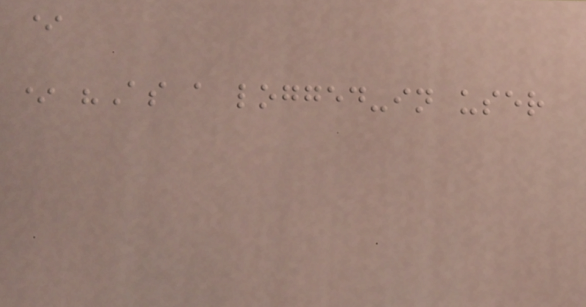*
* "As a logged-in user
